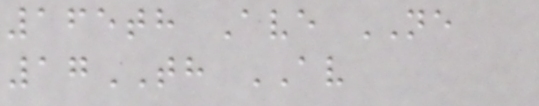165th Ave NE
17TH AV
